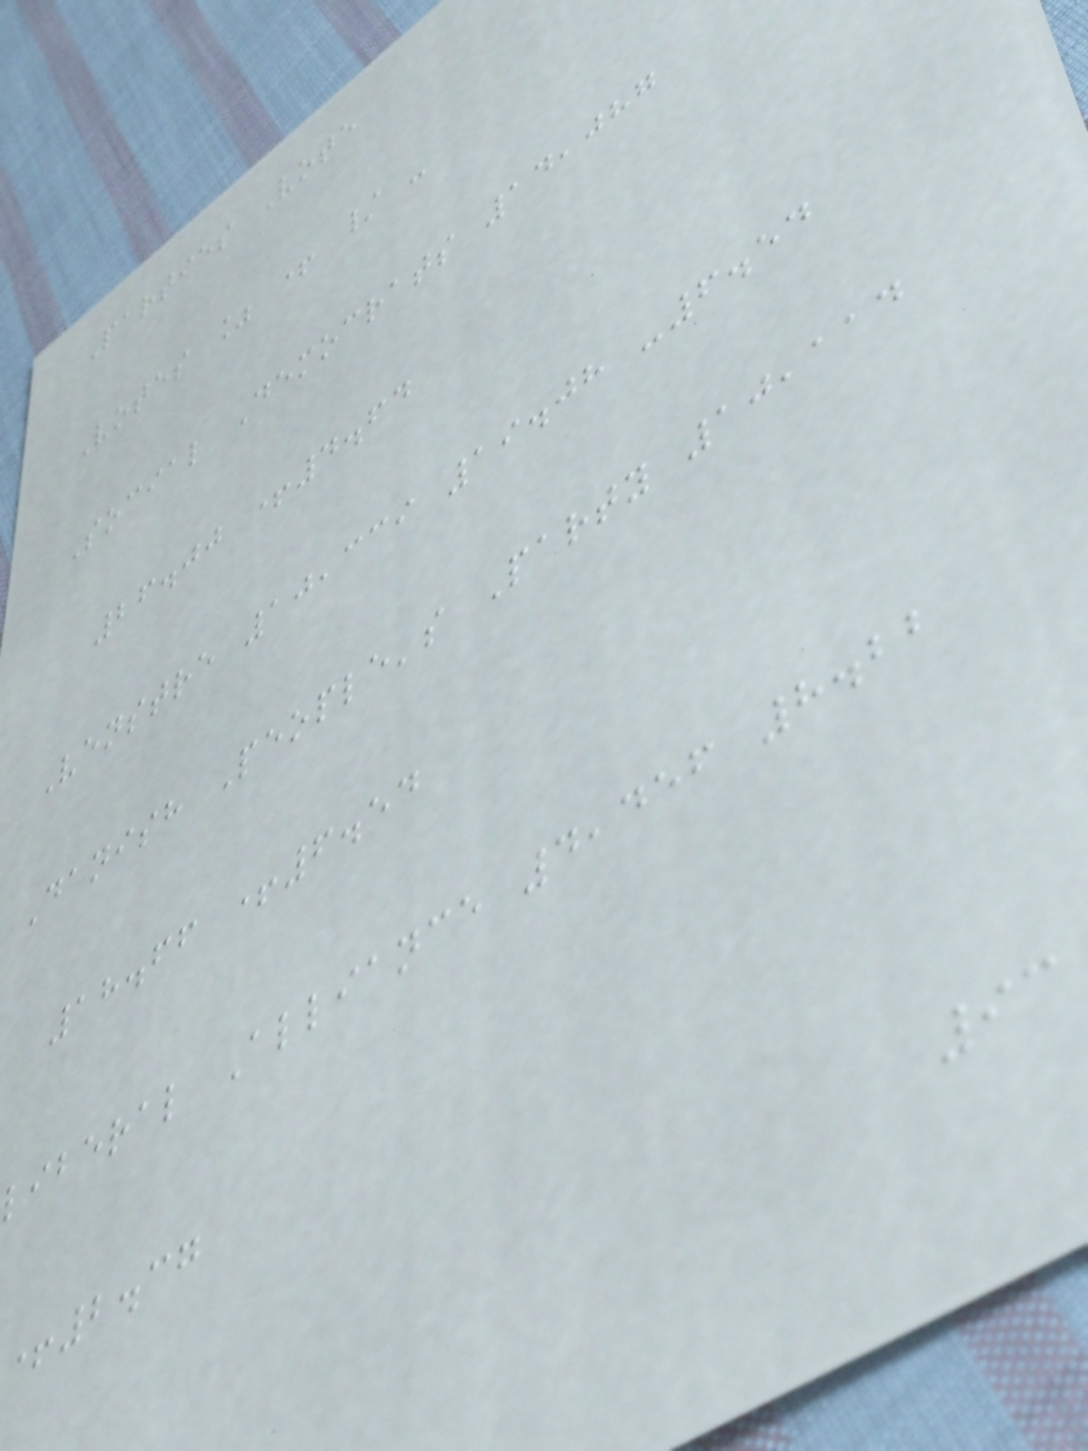Parties Vote
Votes % + / -
Social Democrats 14,087
26.00 +4.64
Venstre 10,339 19.08 -6.54
Danish People's Party 10,114
18.66 +6.54
liberal Alliance 4,456 8.22
+2.37
93
